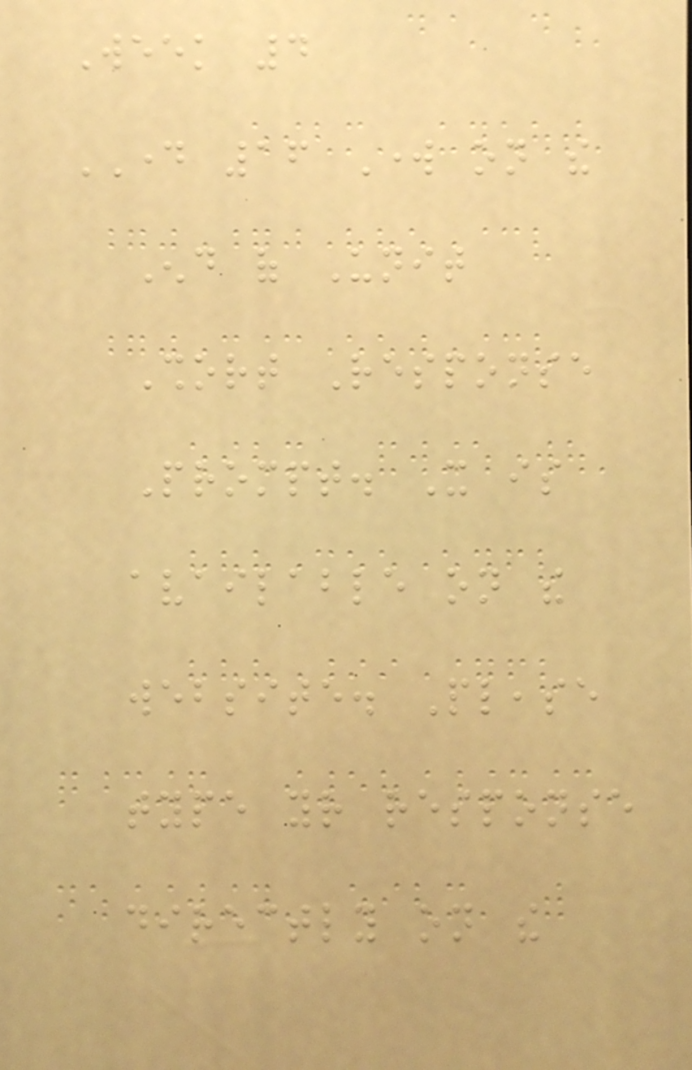Week 4
DAY 16 Work on the
End of Unit
Short Response
Prompt. It is
available on the
website. Please
type your response
directly on the
